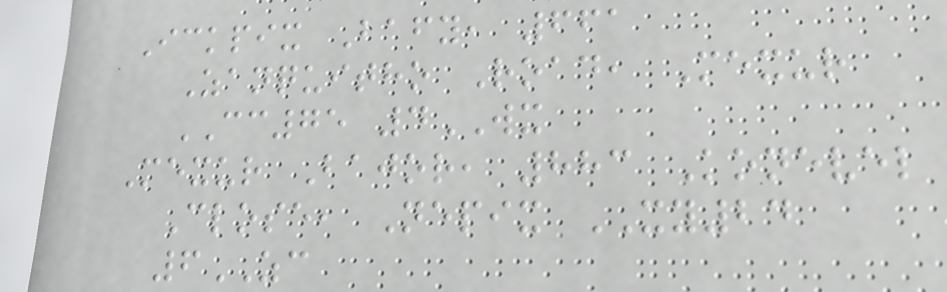Ickpix Bafy, 661
Zanquitho Road, Mexur
CC75 4WX
Mexur Bajor, 883 Konevel
Close, Nepix XY24
6ZC
